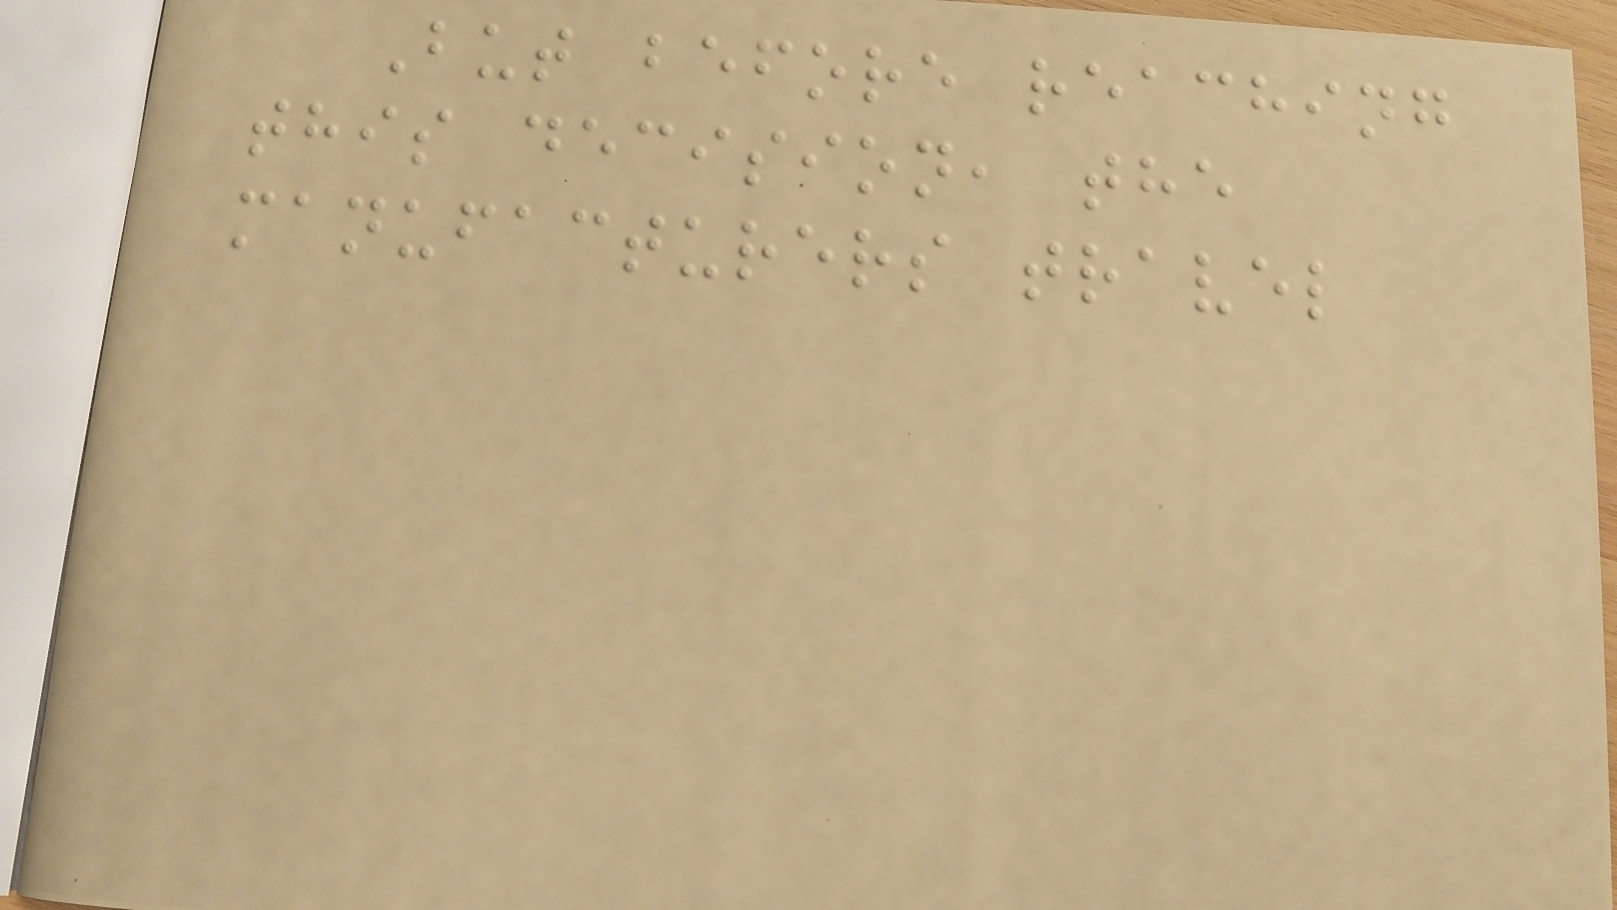But before reaching
this decision, the
manufacturers travel
